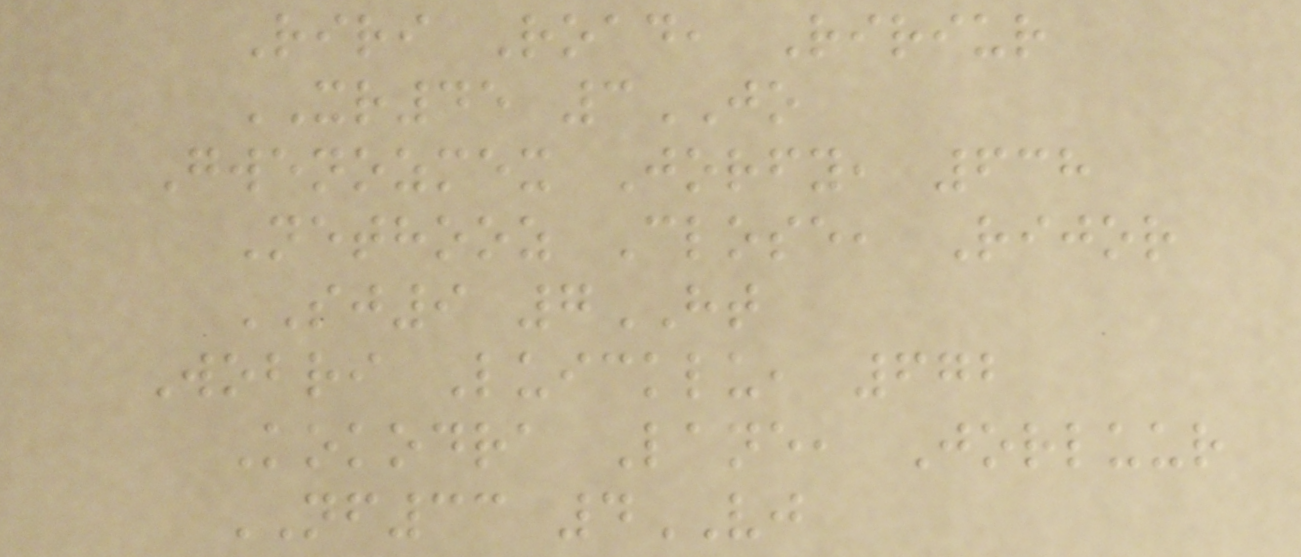Riri Road, Ririur
XR45 3JO
Gwenozmex Jorfy, 638
Nethooz Close, Rijor
SJ9 7HT
Wobri Luicklu, 672
Kokodra Lane, Jorluur
NF33 4VJ
